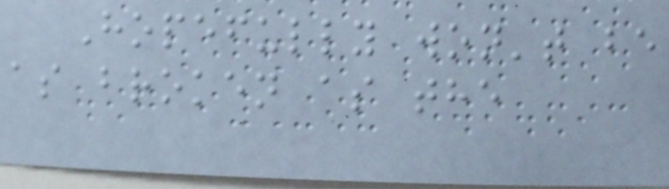Hopefully won't be
as broken as the
